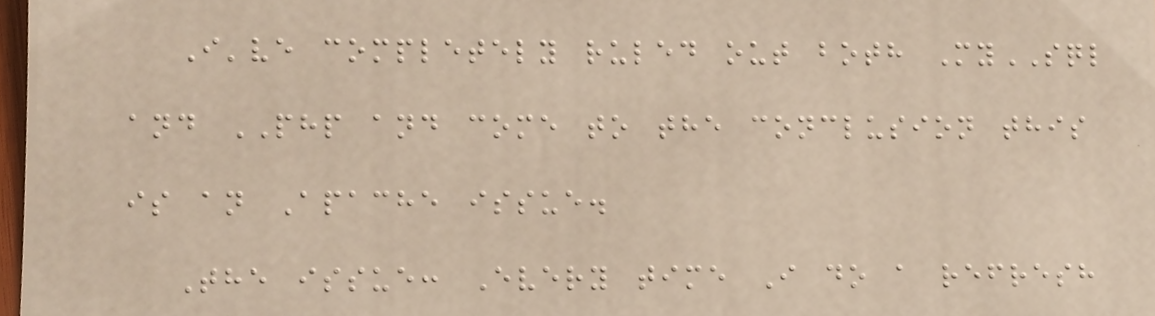I've completely ruled out both MySQL
and PHP and come to the conclusion this
is an Apache issue.
The issue: Every time I do a refresh
